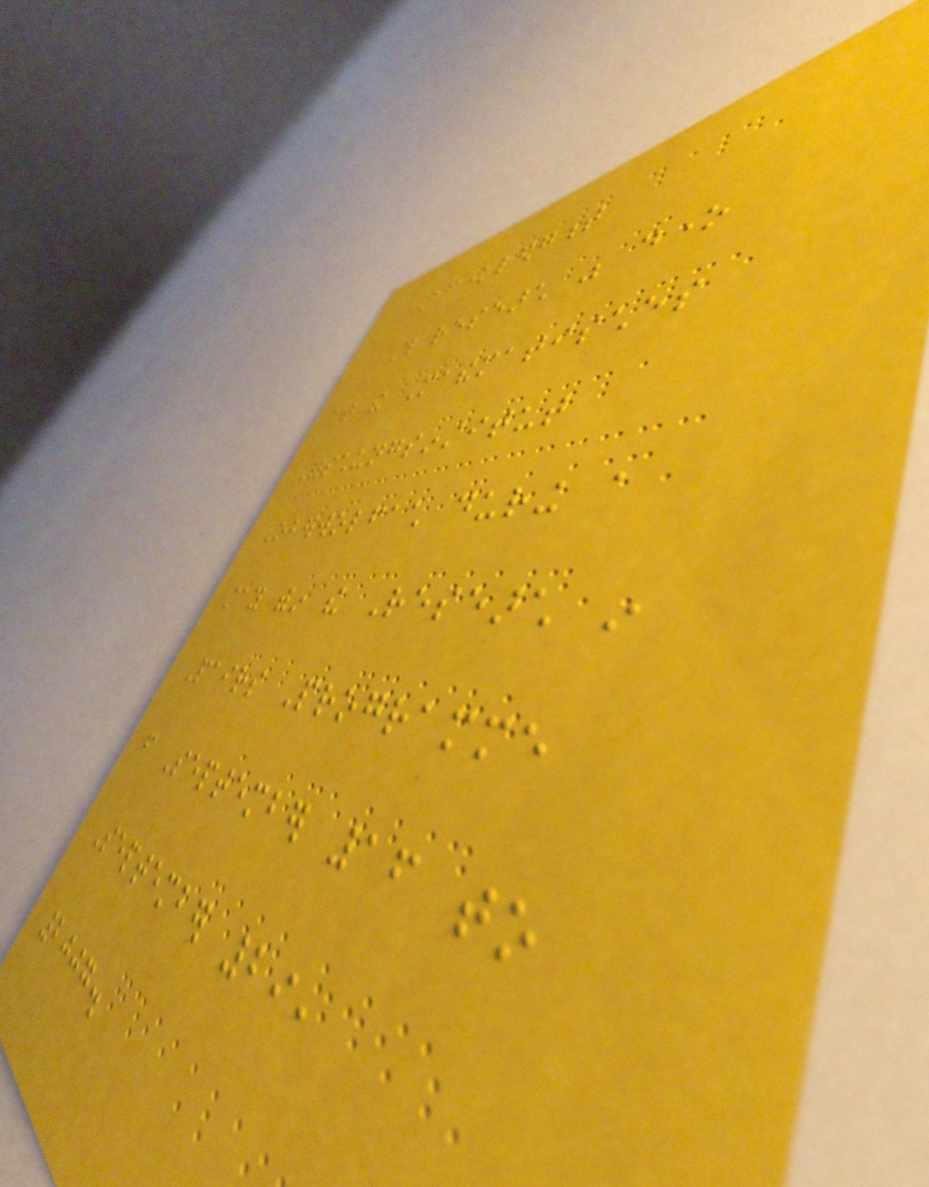Acknowledgment
This research was done
at the Mathematisches
Forschungsinstitut
Oberwolfach during a
stay within the Research in
Pairs Programme
from September 16 to
September 29,
2007.
